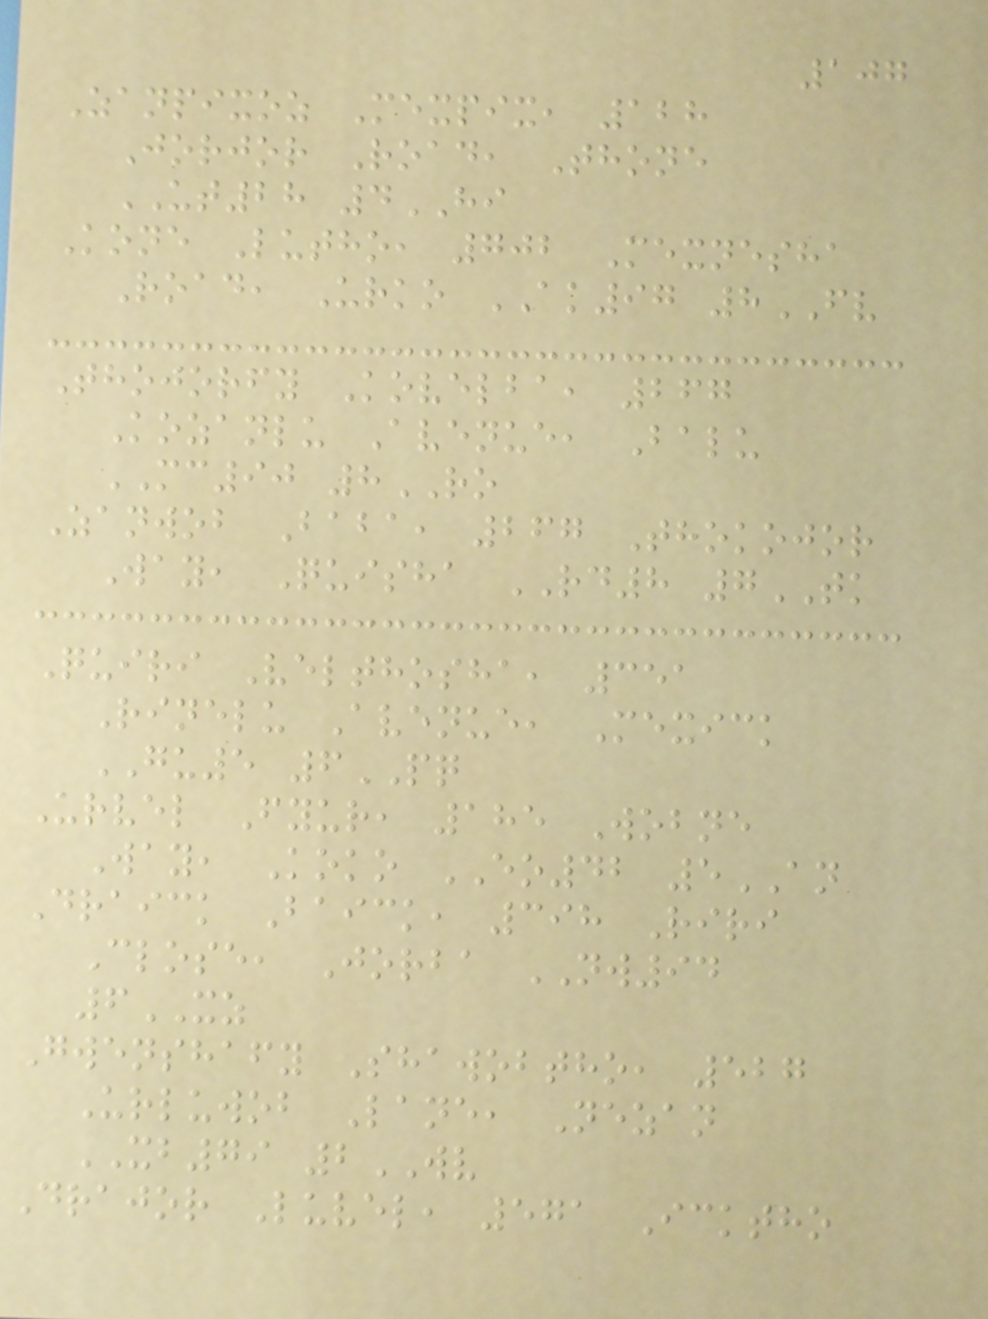107
Zanpixoz Mexpix, 128
Jorjor Road, Thone
UT28 4HI
Kone Lutho, 702 Mexnesha
Road, Urko AK97 8FV
Thojorfy Kovelba, 267
Kozanlu Avenue, Balu
MC90 8RO
Zanwob Baba, 267 Thokojor
Way, Quisha RD8 7TK
Quiri Velthosha, 351
Rinelu Avenue, Mexick
GU5 6PQ
Urvel Fyur, 185 Wobne
Way, Koko EO42 5AN
Draick Baick, 398 Riri
Close, Jorba NW94
6XZ
Gwenshafy Shawobtho, 527
Urluwob Lane, Nezan
XB79 2WV
Drajor Luvel, 571 Icktho
